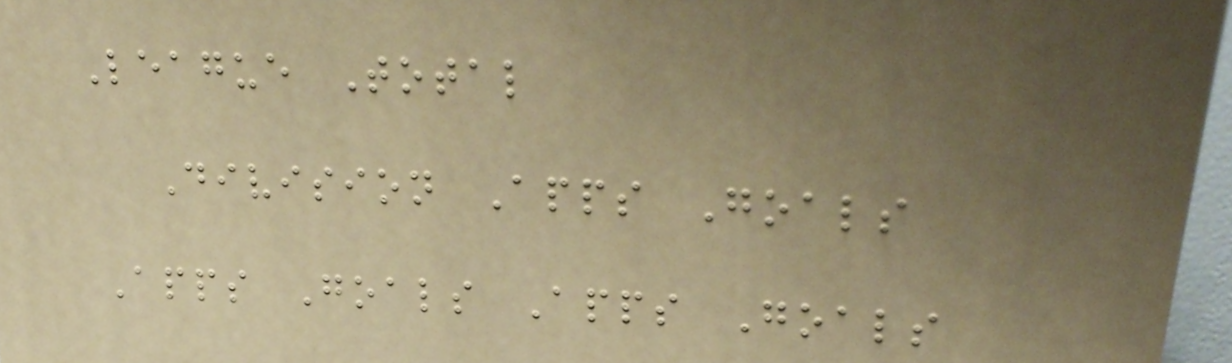League Total
Division Apps Goals
Apps Goals Apps Goals
